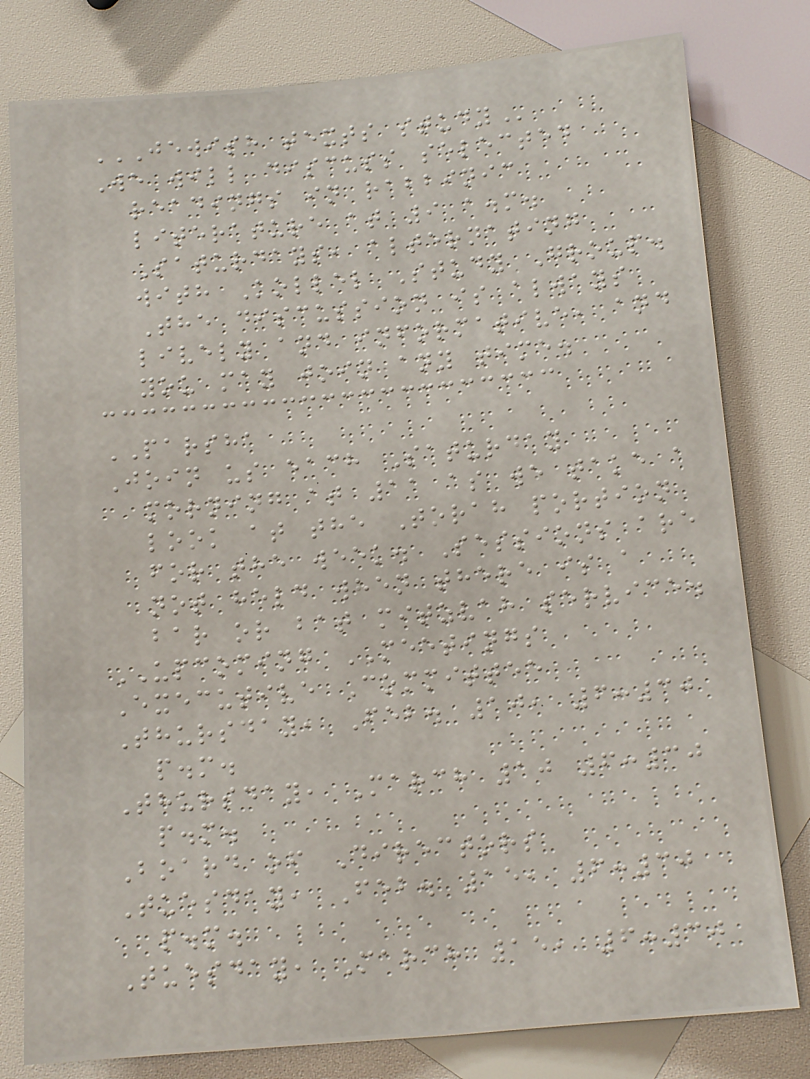JEWISH TEXTS STUDY
We will discuss selected
readings in rabbinic
literature at 9 a.m.
Saturdays, alternating
with Kollel Study Group.
The discussion is always
lively and informative, and
you may join any time.
PARSHA
Join us each Saturday
morning at 11 as we take a
look at the Torah portion
for the week. Sessions are
not held when there is a
bar or bat mitzvah service.
UPCOMING MEETINGS
Executive Committee
Thursday, Feb. 10, 6:30
p.m.
Thursday, March 10 6:30
p.m.
Board of Directors
Tuesday, Feb. 15, 6:30
p.m.
Tuesday, March 15, 6:30
